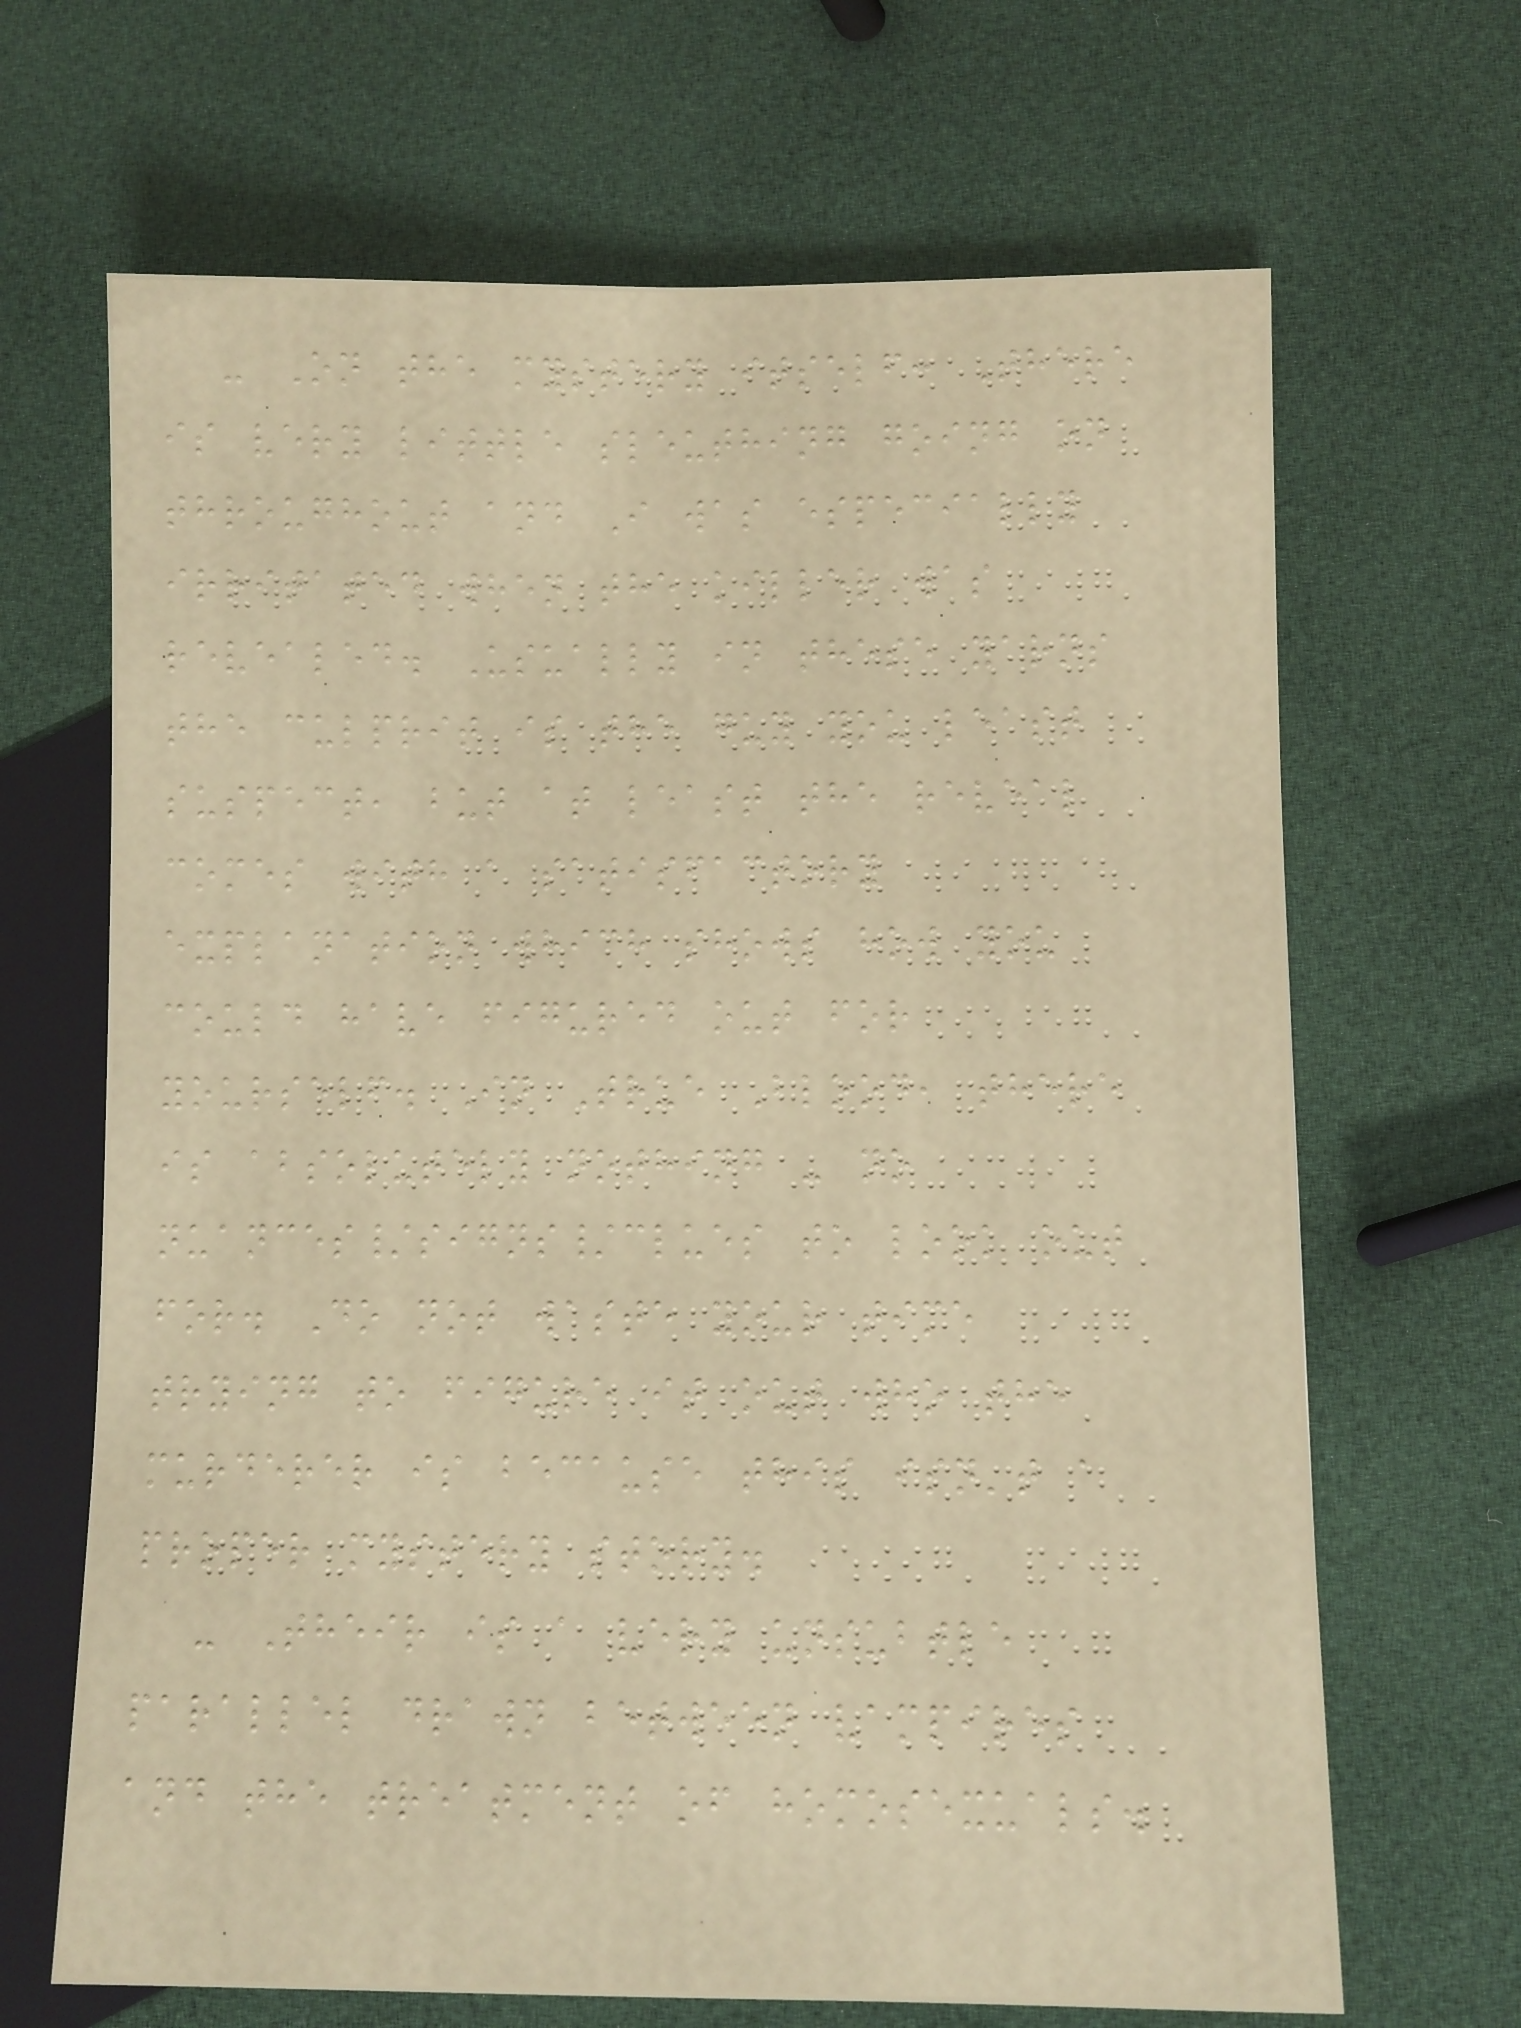- On the mystery itself: There
is very little sleuthing going on
throughout and I was especially
irritated when the killer was
revealed. Usually in these yarns
the culprit is the guy you least
suspect, but at least the reveal
comes with a satisfactory
explanation which shows how you
could have figured out for
yourself. In True Blood, there
is absolutely nothing - no
nuances/signs/clues to look out
for. Do not waste your time
trying to figure it out who the
murderer is because this isn't a
proper mystery story.
- Their is a very unsubtle
parallel drawn between vampires
and the treatment of homosexuals.
